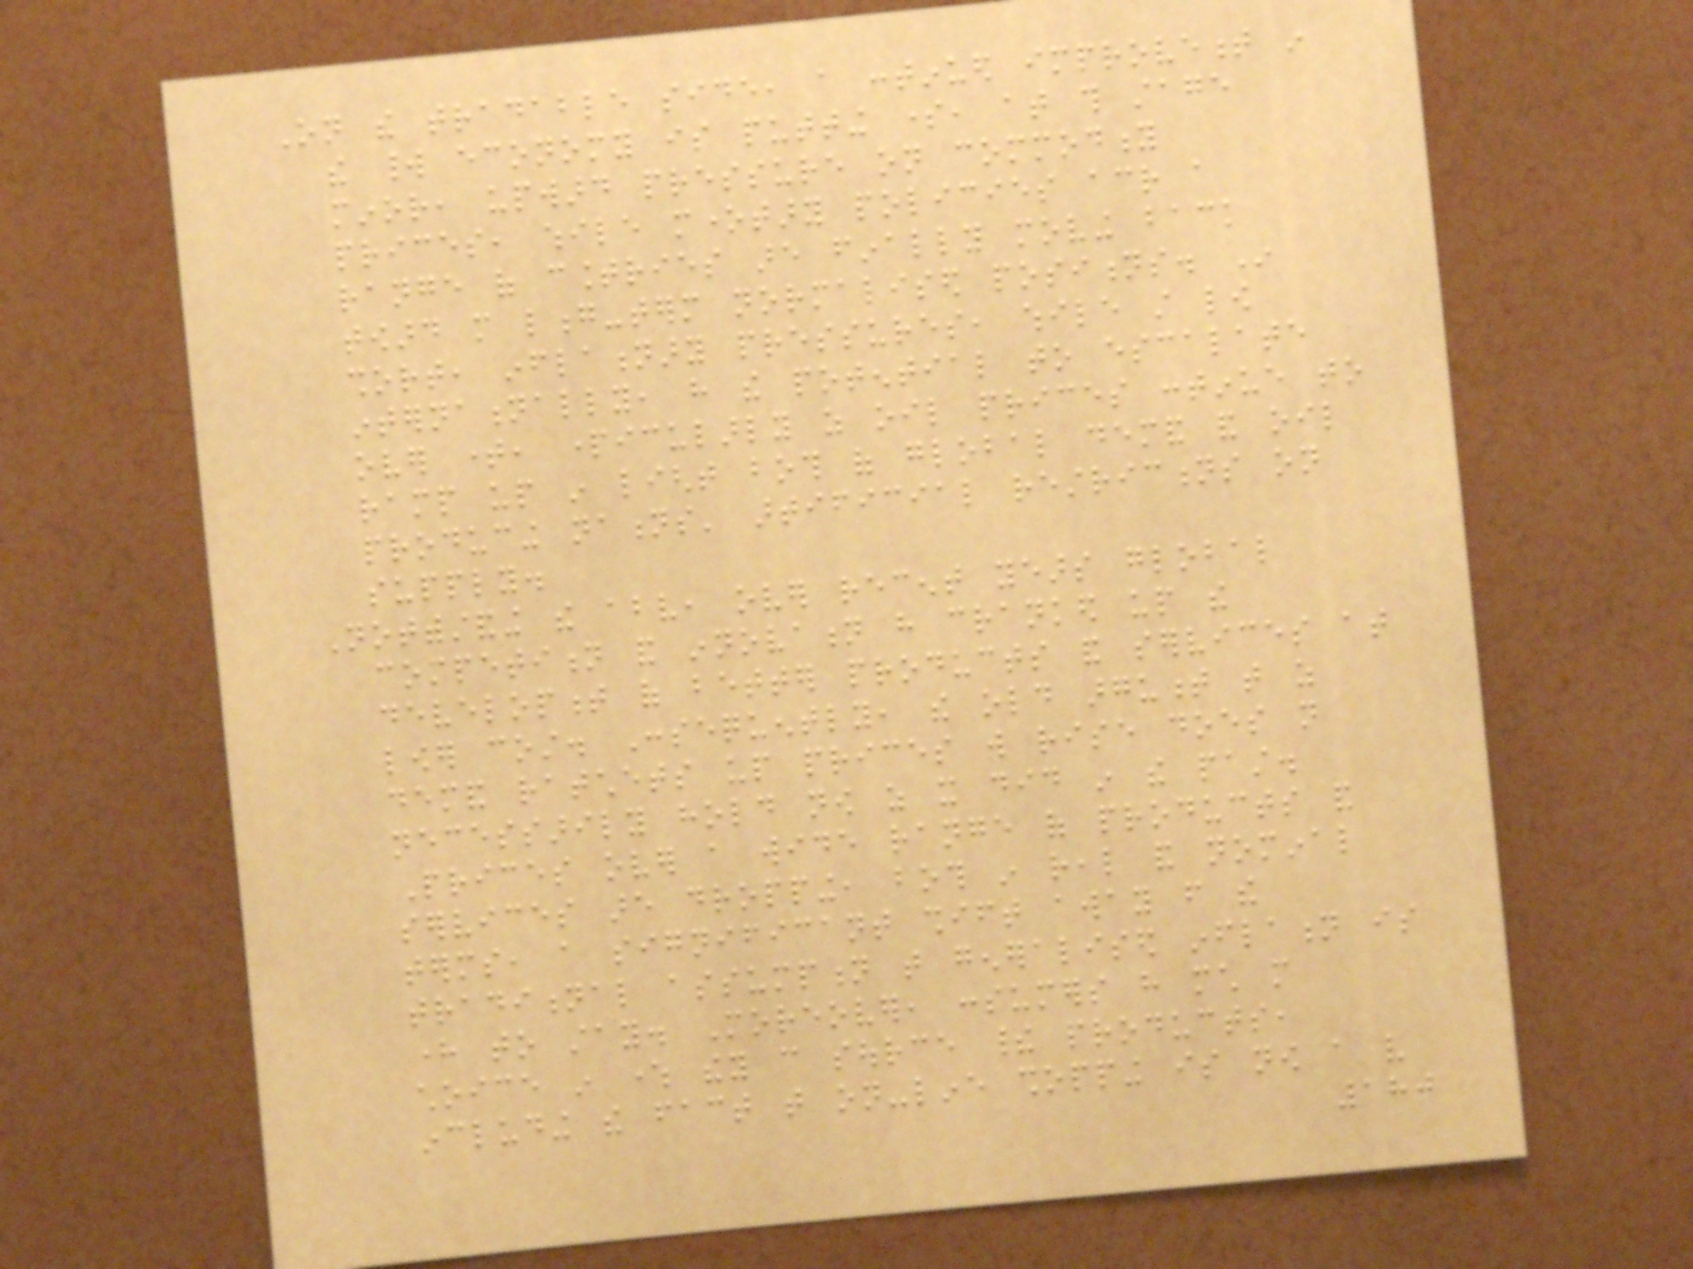On the tradable side, a continued improvement in
the world economy is putting some, at this stage
minor, upward pressure on commodity
prices, while monetary policies across a
range of countries are finally moving back
toward more long-term normalised positions. In
short, inflationary pressures, while still low
internationally, have the potential to escalate
over time, particularly as oil prices continue to
ramp up in light both of global demand and oil
producing nations' artificial restrictions on
supply.
Notwithstanding the above, over recent years global
competition and innovation have cranked up the
development of better products and services at
lower cost. Consequently, the old argument that as
demand ratchets up prices will rise does not
necessarily hold now as it did in the past.
Prices over a wide range of products and
services are dropping, both in real and nominal
terms, a significant shift away from the
traditional assumption that generalised inflation is
here to stay. Moreover, consumers have much more
choice in where they can source their products,
including the fact that on-line shopping is now a very
180
